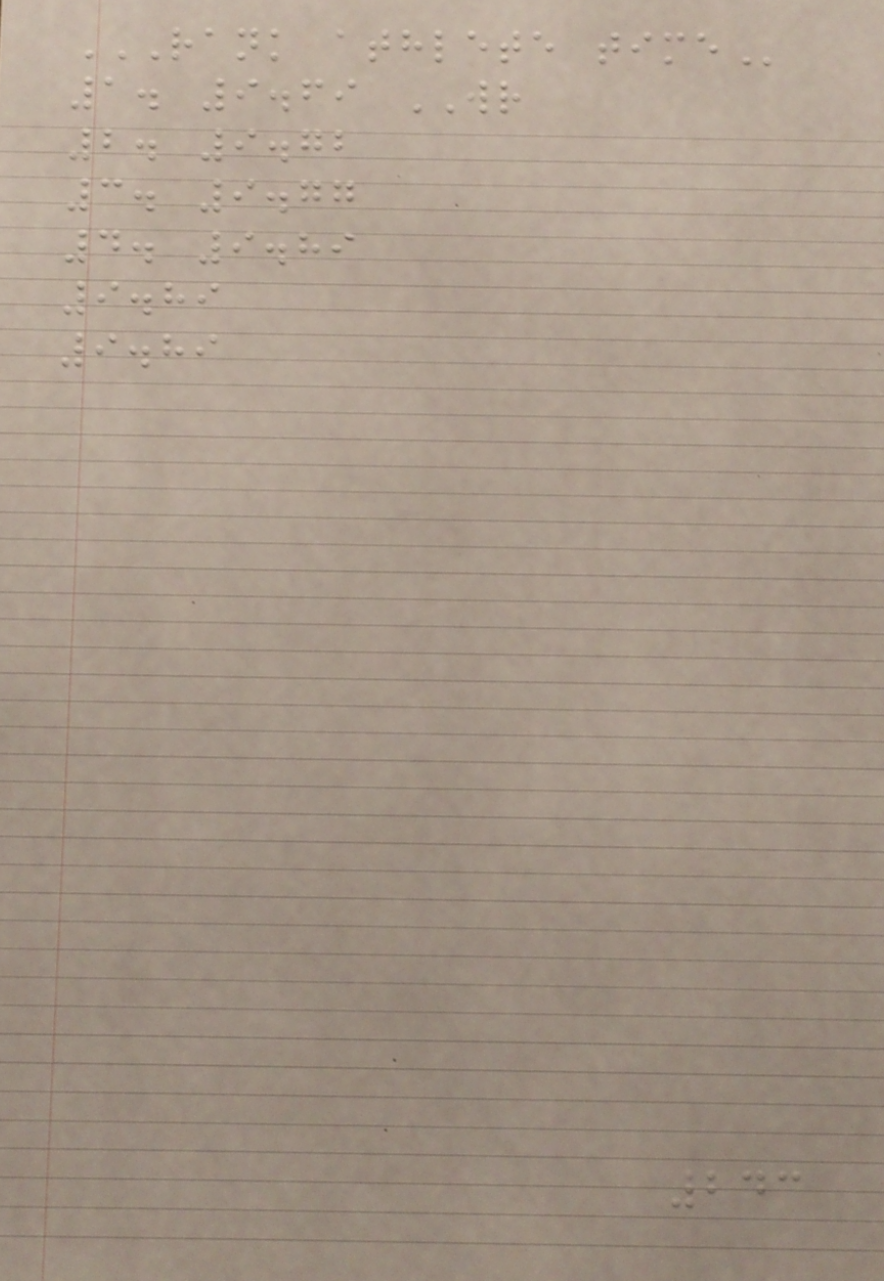RANK ATHLETE TIME
1. 9.69 WR
2. 9.72
3. 9.77
4. 9.89
9.89
9.89
243
